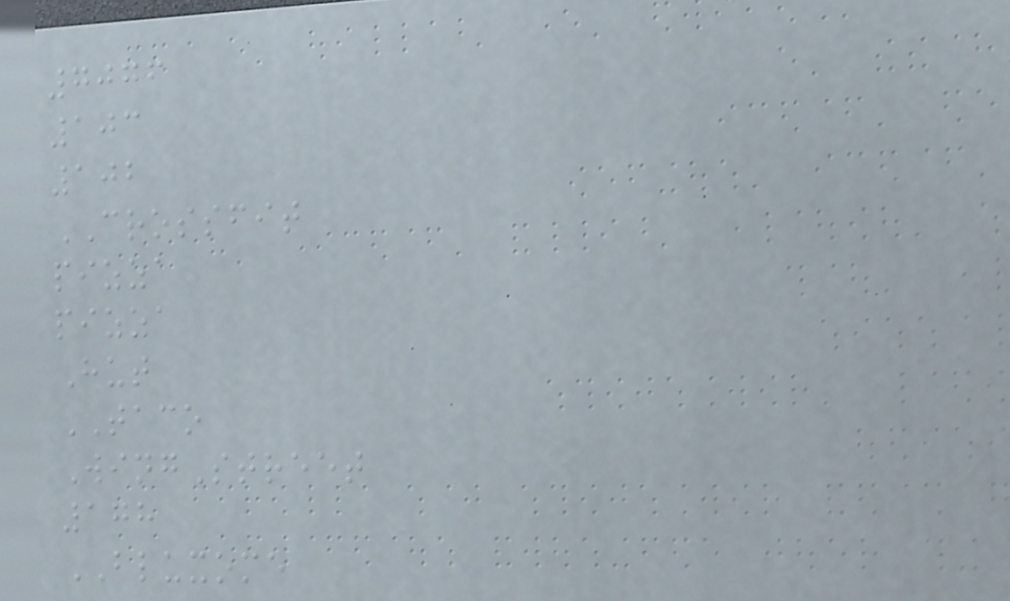7076
103
102
CROSSFIT
pizza
pizza
Hut
TACO
WingStreet
178
BLUXOME
